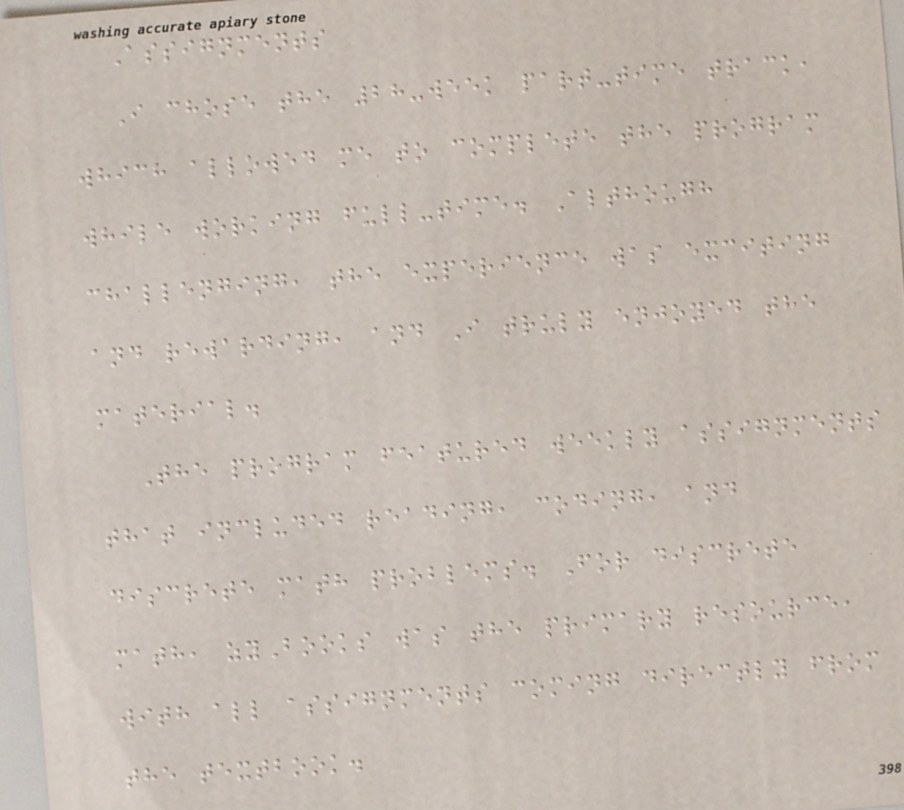Assignments
I chose the 28-week part-time track,
which allowed me to complete the program
while working full-time. Although
challenging, the experience was exciting
and rewarding, and I truly enjoyed the
material.
The program featured weekly assignments
that included reading, coding, and
discrete math problems. For discrete
math, zyBooks was the primary resource,
with all assignments coming directly from
the textbook.
